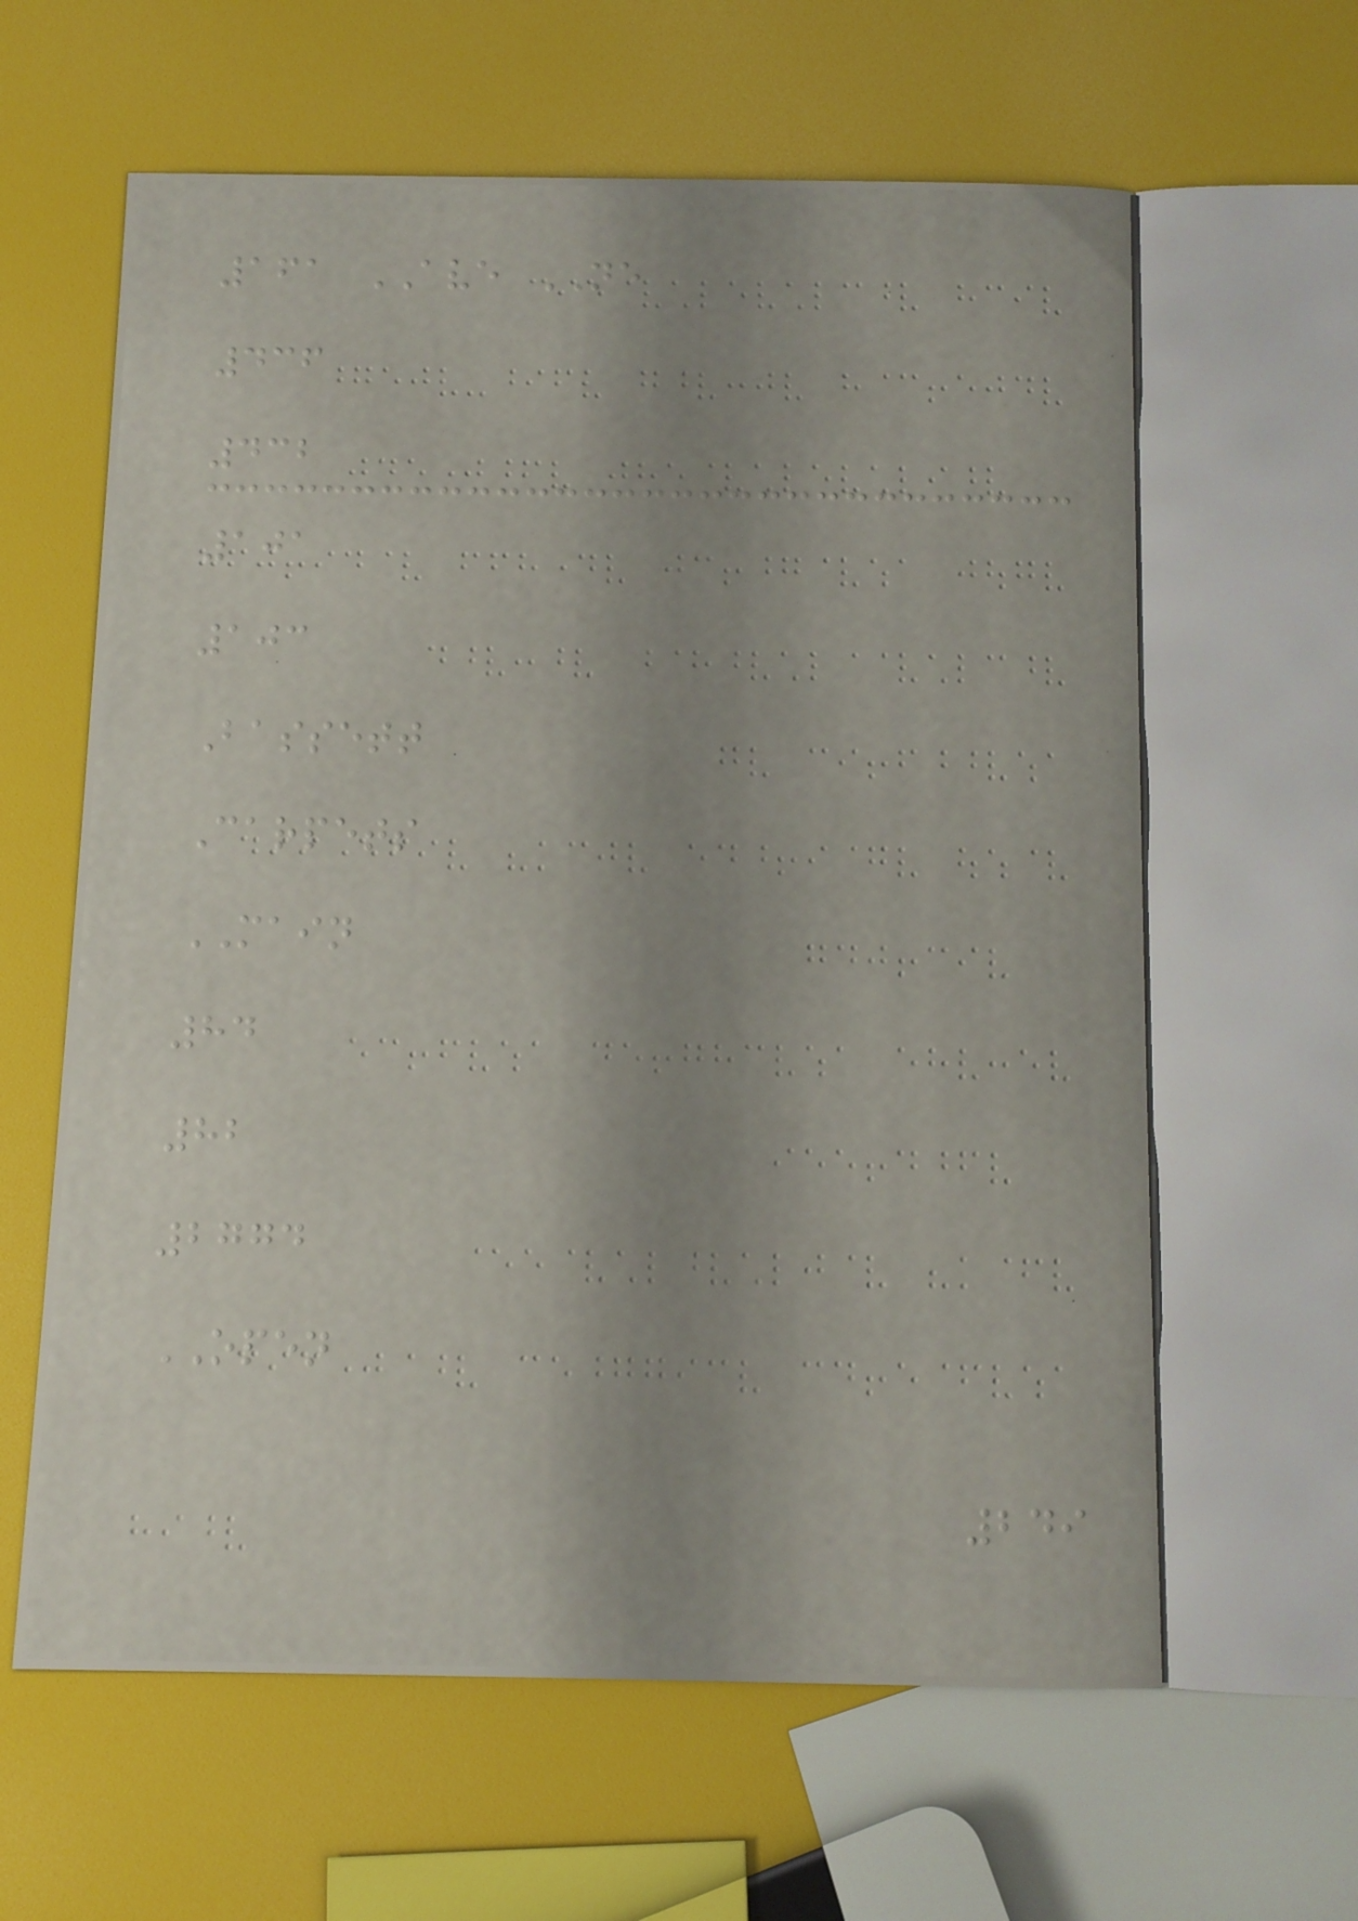161 AVE NE
436
432
101
103
Bassett
Carpets
MAIN
84
82
2774
OPEN
249
